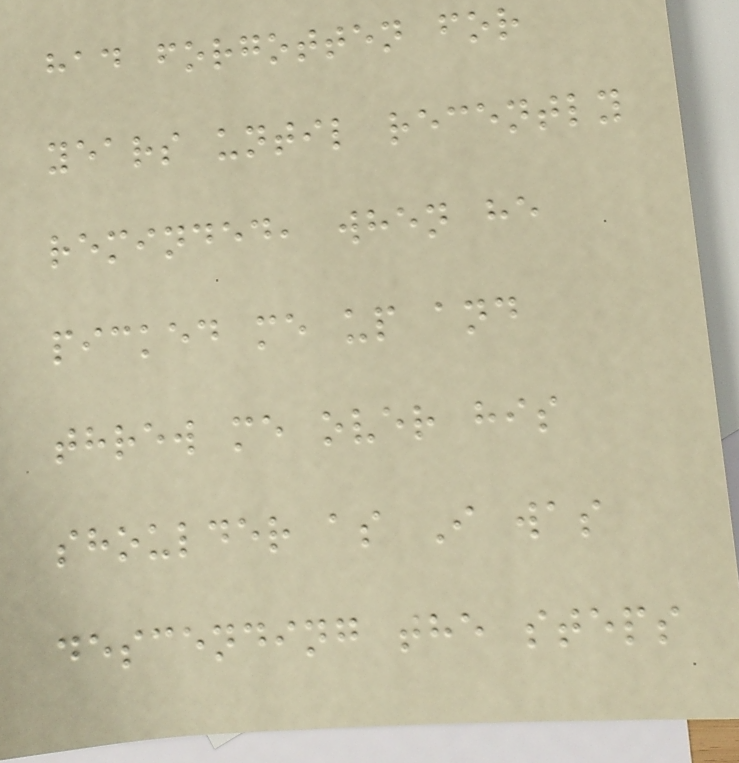had forgotten for
years until recently
reminded, when he
picked me up and
threw me over his
shoulder as I was
descending the steps
